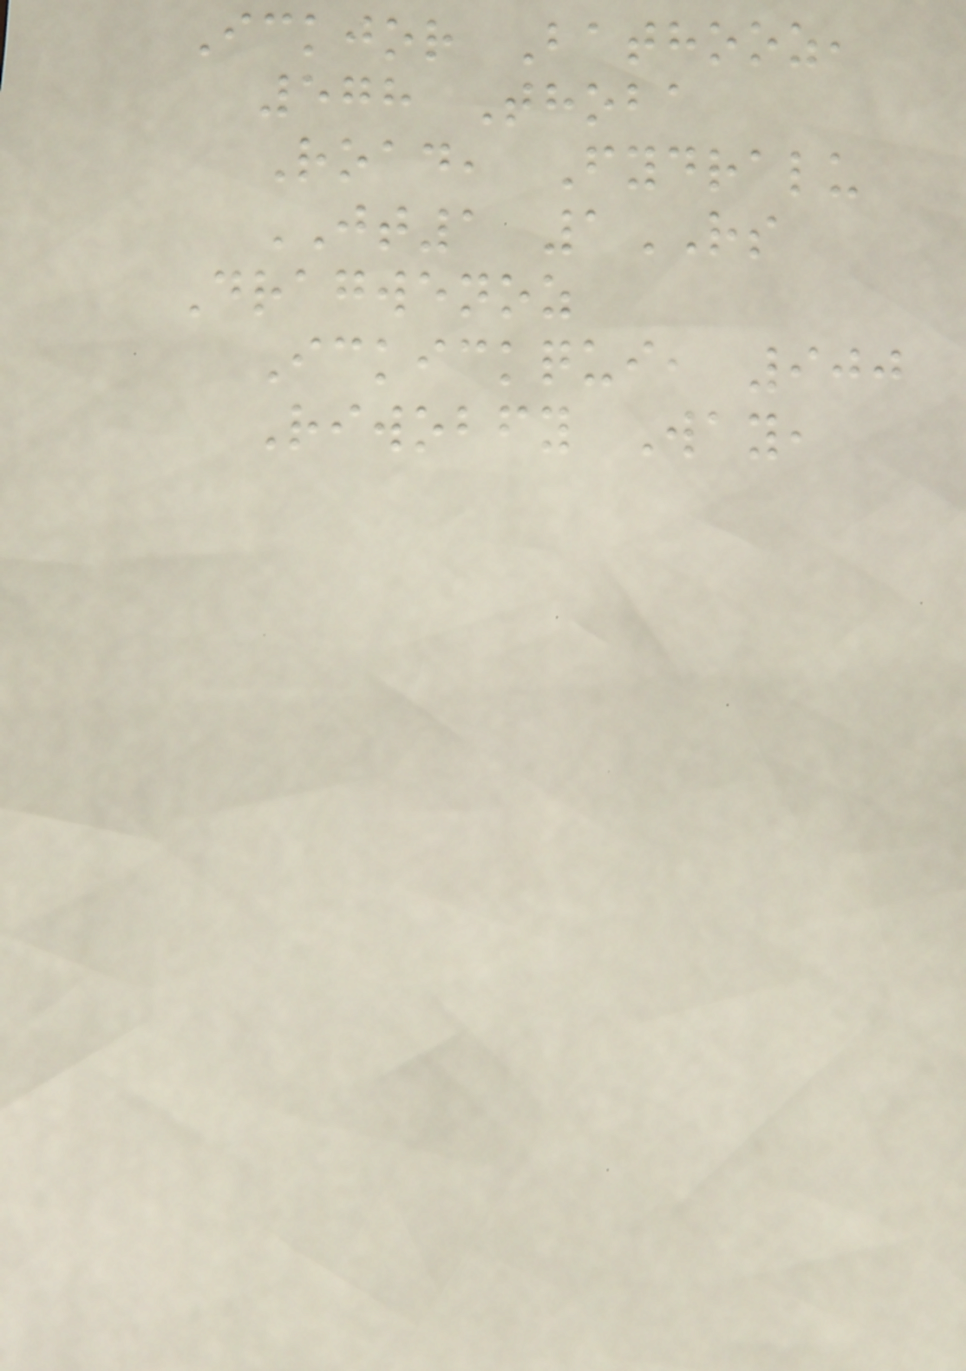Ickjor Bathooz,
578 Thoba
Road, Fydralu
JT1 1RS
Dragwenoz
Ickickqui, 900
Riwobfy Way,
